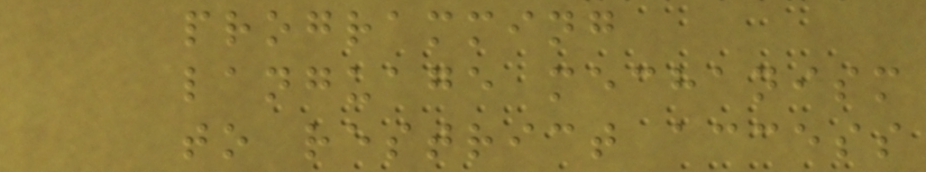programming
language mechanism
to restrict access
